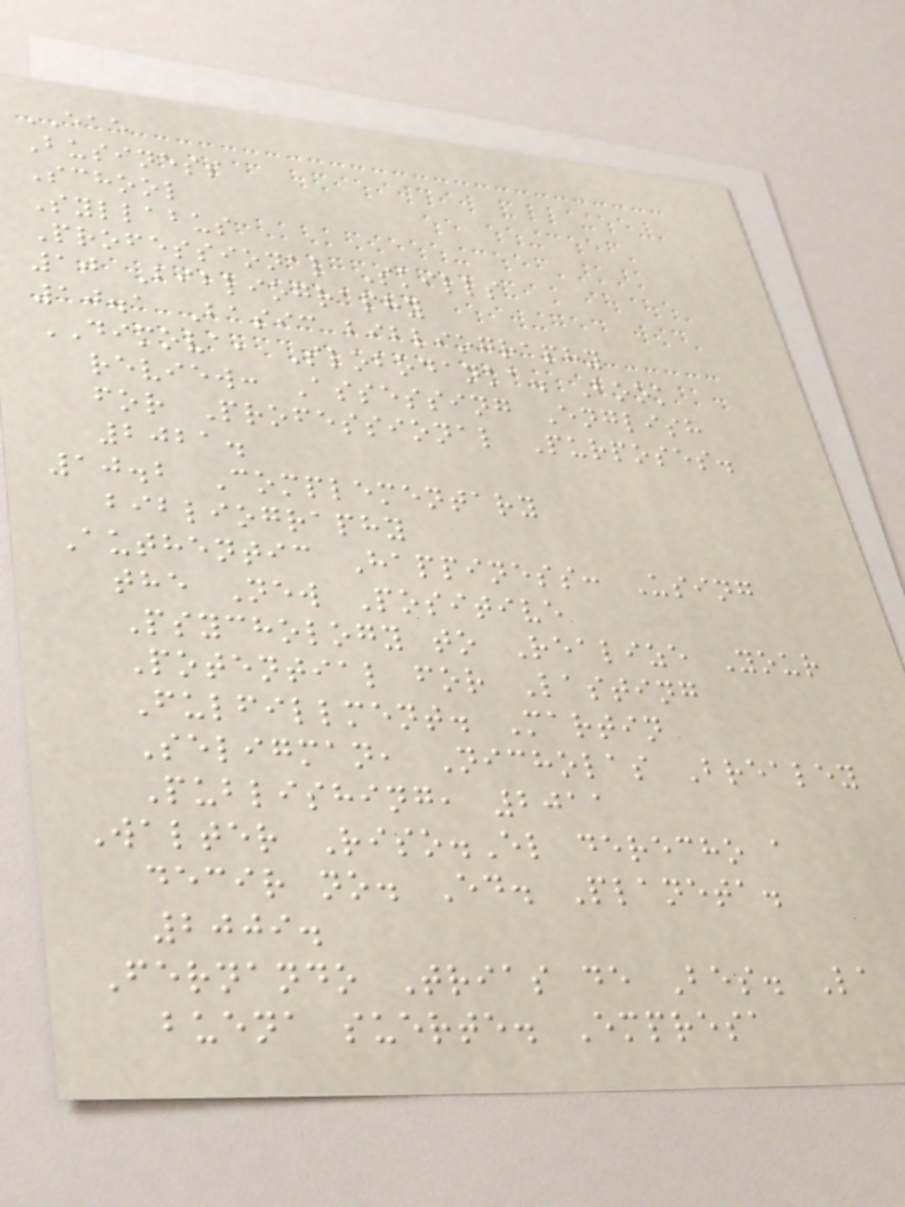EAE
Business
School
Syllabus
Professional Skills
10 Bibliography
10.1 Basic bibliography
DIMOVA, Slobodanka. Book
review: Assessing English
for Professional Purposes.
2021.
10.2 Complementary
bibliography
Authentic Happiness: Using
the New Positive
Psychology to Realize Your
Potential for Lasting
Fulfillment. Martin
Seligman, Nicholas Brealey
Publishing, 2011
Walter Riso.El derecho a
decir no. Ed. Planeta.
2009.
Fernando Trias de Bes. La
buena suerte. Empresa
